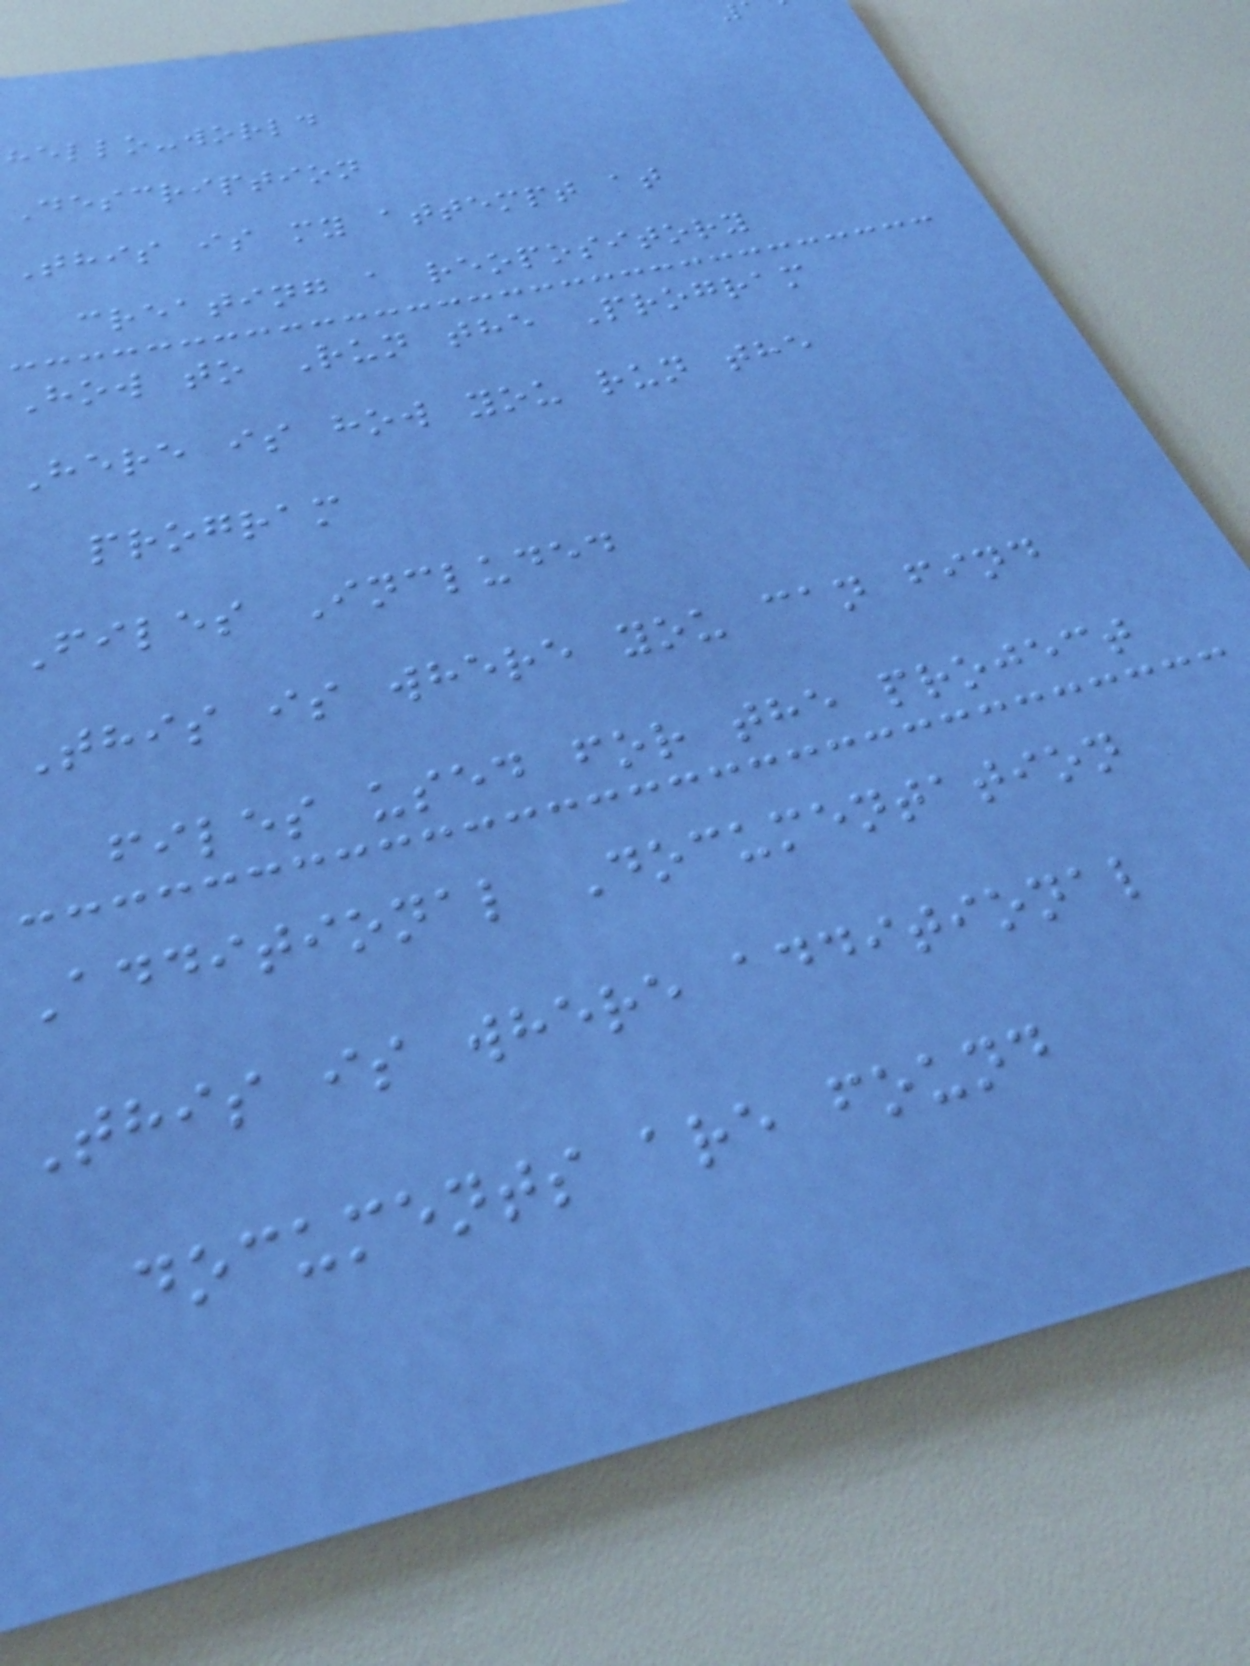hello-world
Description
This is my attempt at
creating a reopository
How to Run the Program
Here is how you run the
program
Files Included
This is where you can find
files used for the project
Additional Documentation
This is where additional
documents are found
